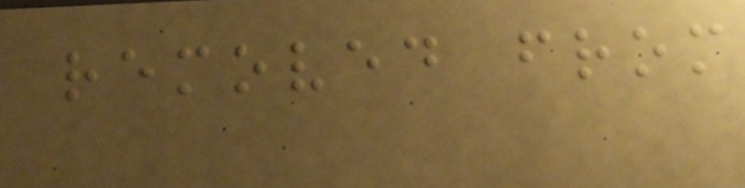removed from
